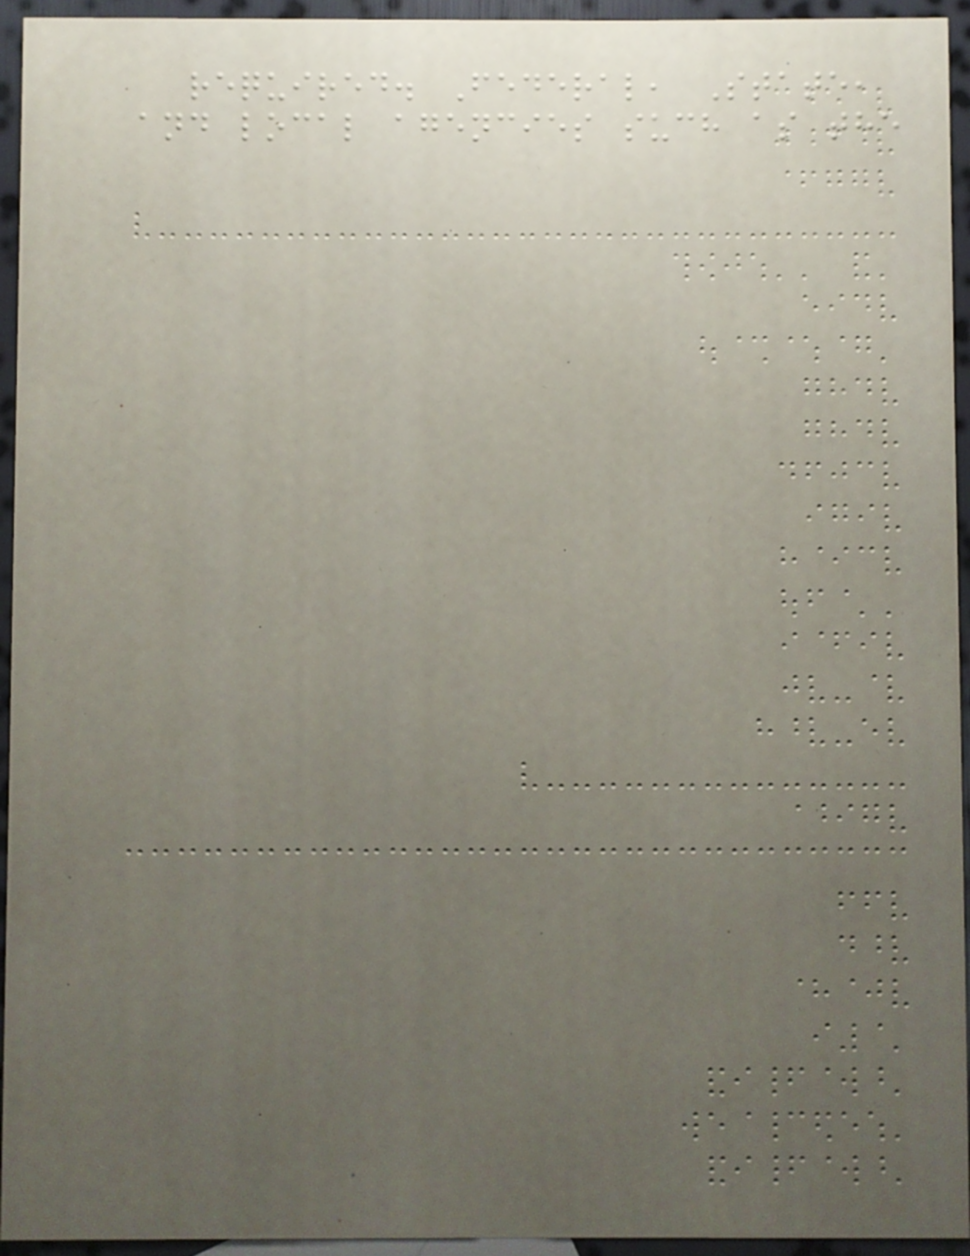required. Federal, State,
and local agencies such as the
